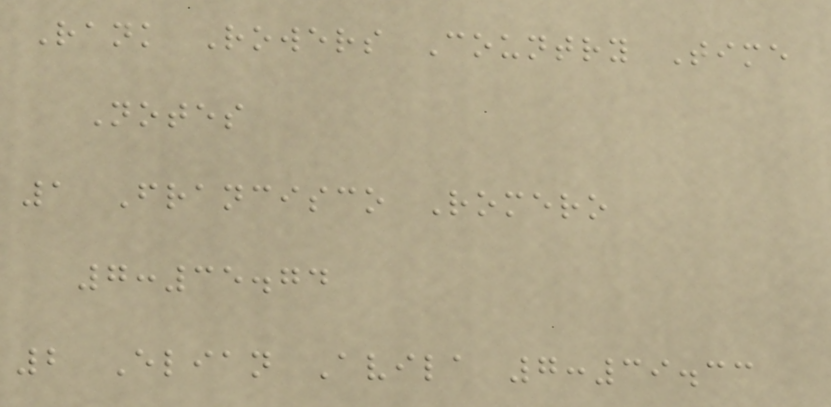Rank Rowers Country Time
Notes
1 Francisco Romero
7:35.74
2 Elian Avila 7:39.33
